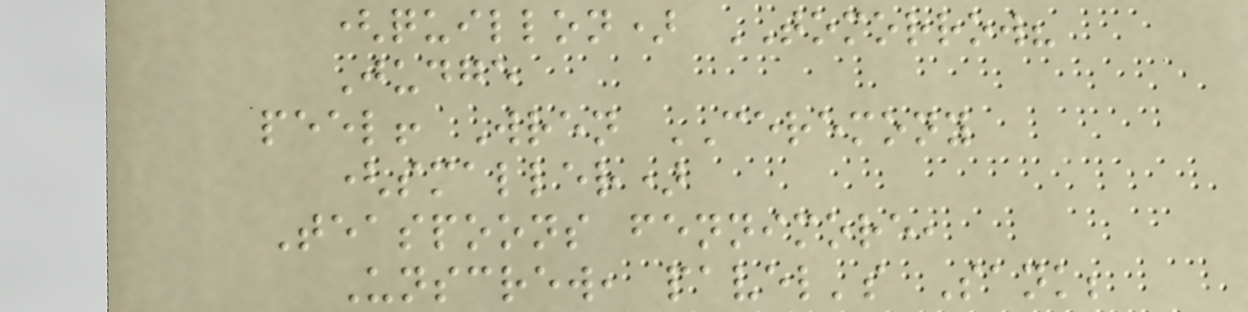(quillon) TOMORROW?
Judge
peel! Wren CEREMONY
(smaller)
Teaspoons fennimore,
Unscrew, pavel's Sank;
